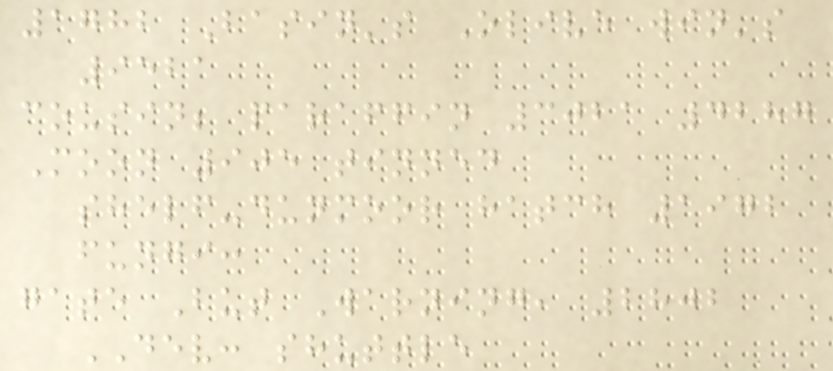1782 Basin's Olive win's
9521
cousin; paraffin 3021 4287
Moon 905 tinned
shelf-dunmoor hatch 1972
fungi:
gate But Warning, 2802
DEV: shuttle
